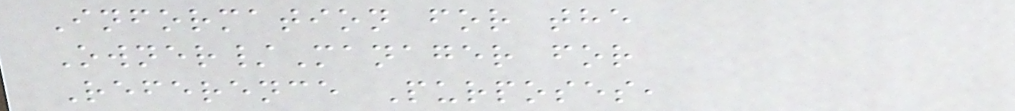Information for the
Owner/Manager for
Reference Purposes,
